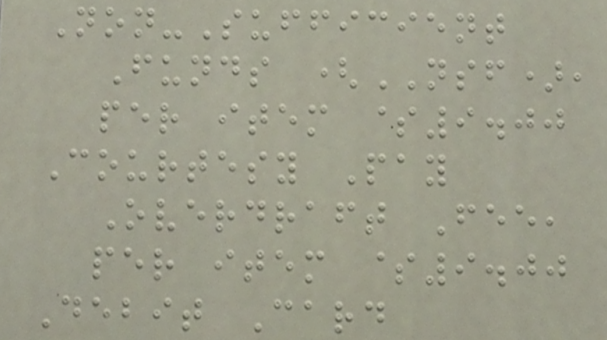Non-Sufficient
Funds (NSF),
per item $9.00
Courtesy Pay
Overdraft Fee,
per item $9.00
Debit Card
